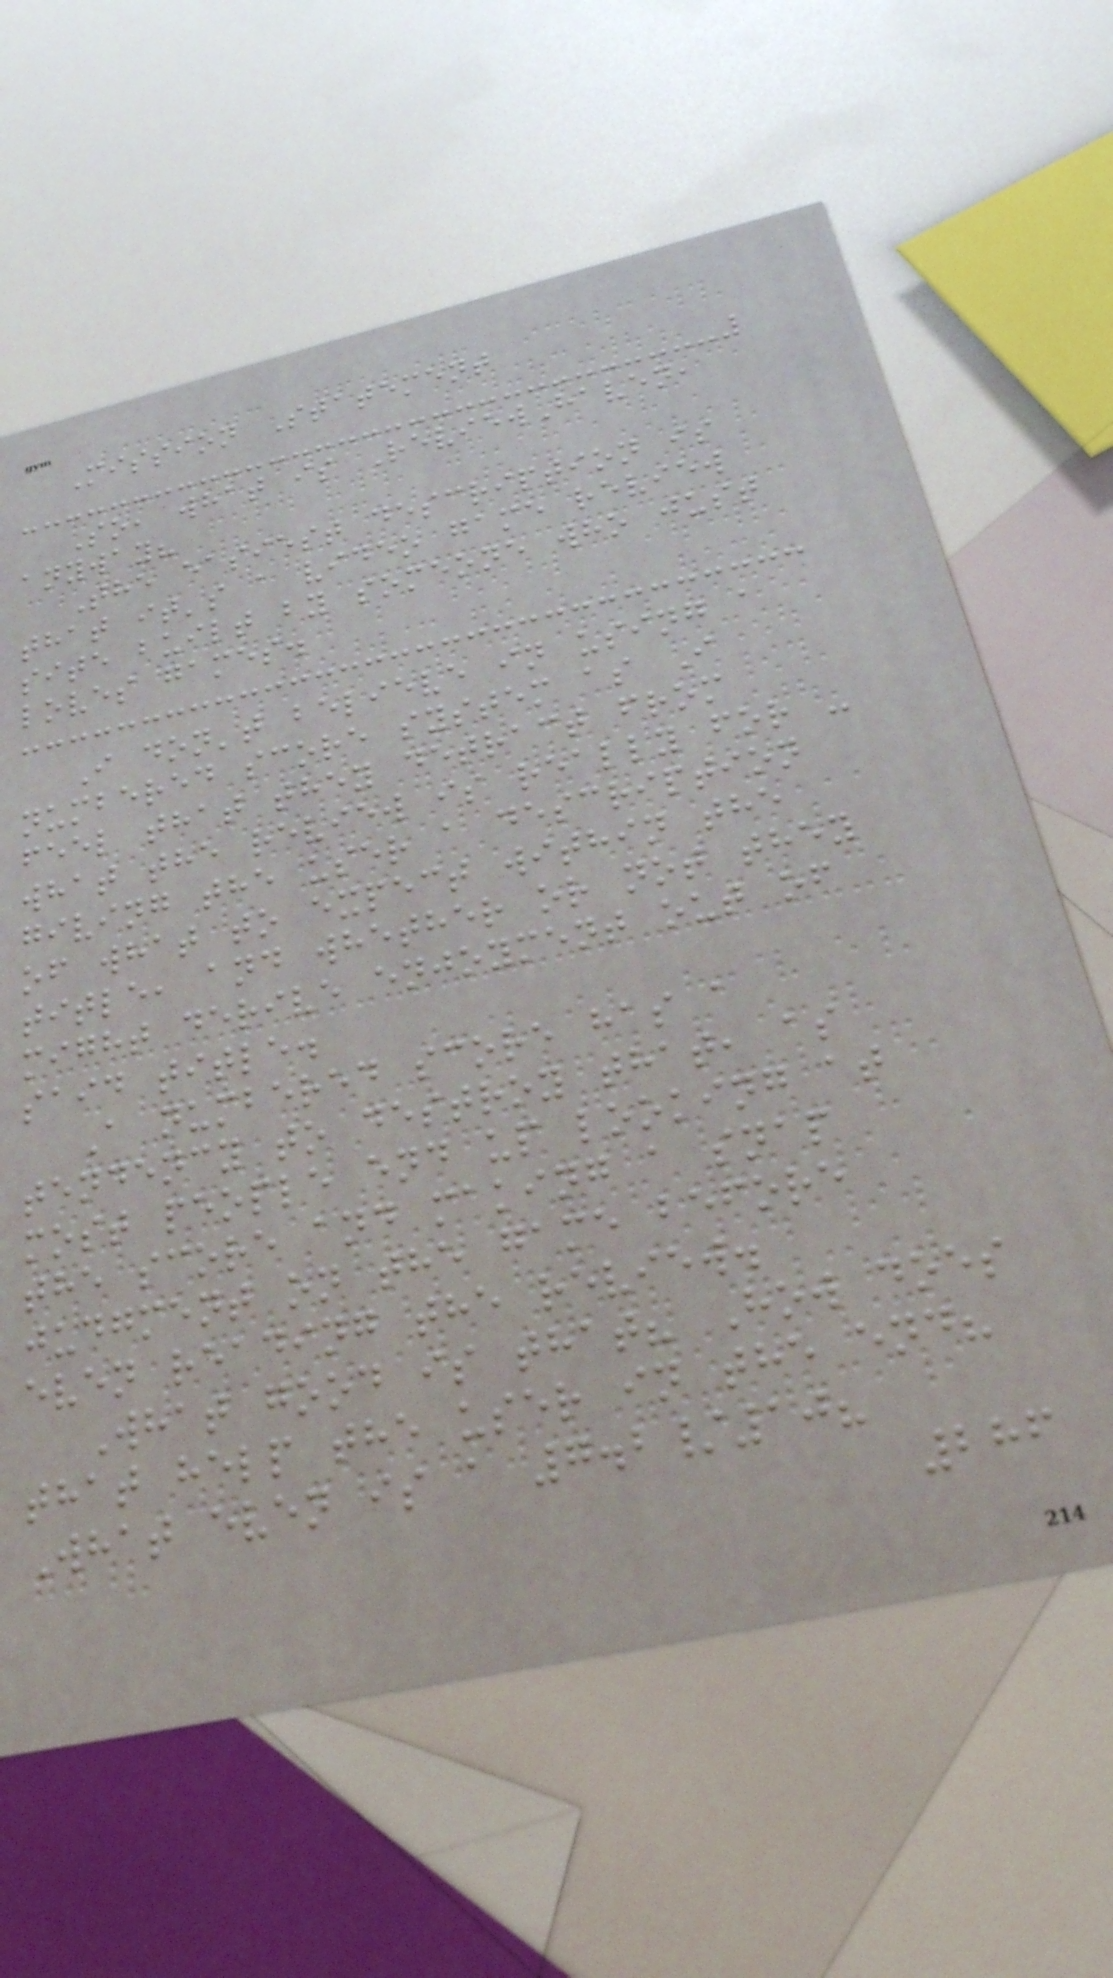Mission Statement
So, what is ReviewHaven,
anyway?
The easiest description is
that it's a video game review
site built by someone who just
loves games.
I don't believe in using a
numbered score system as I
feel that they detract from
what the review is really for -
giving the user a description
of what to expect within the
title, and whether or not they
might derive enjoyment out of
said title.
A numbered score has a
tendency to destroy that, as
most people end up looking at
the score and making a snap
judgment on the game before
even reading the review.
What good is that? How does
that help the user in the end?
What even is a 7.2/10?
286
